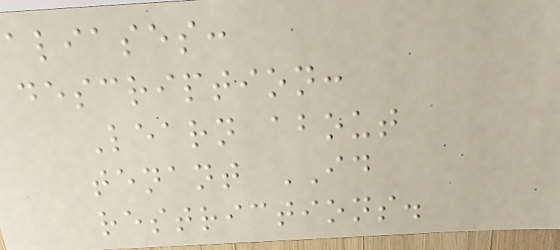aliases:
description:
Learn about
tenant ID
restrictions.
